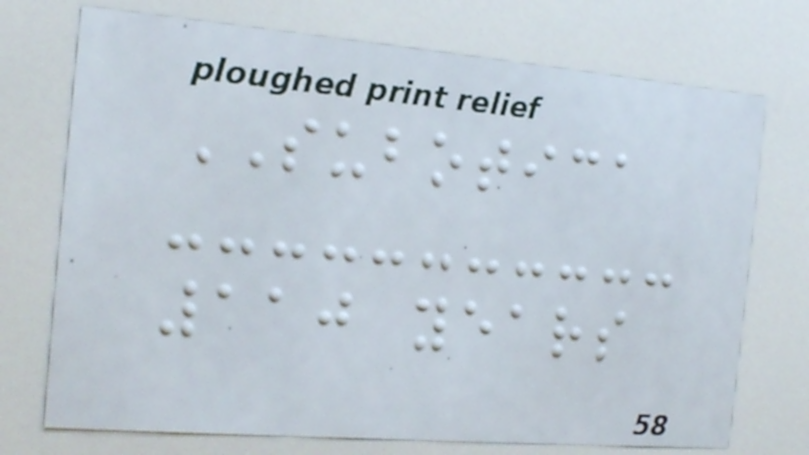SUBOTICA
110 years
